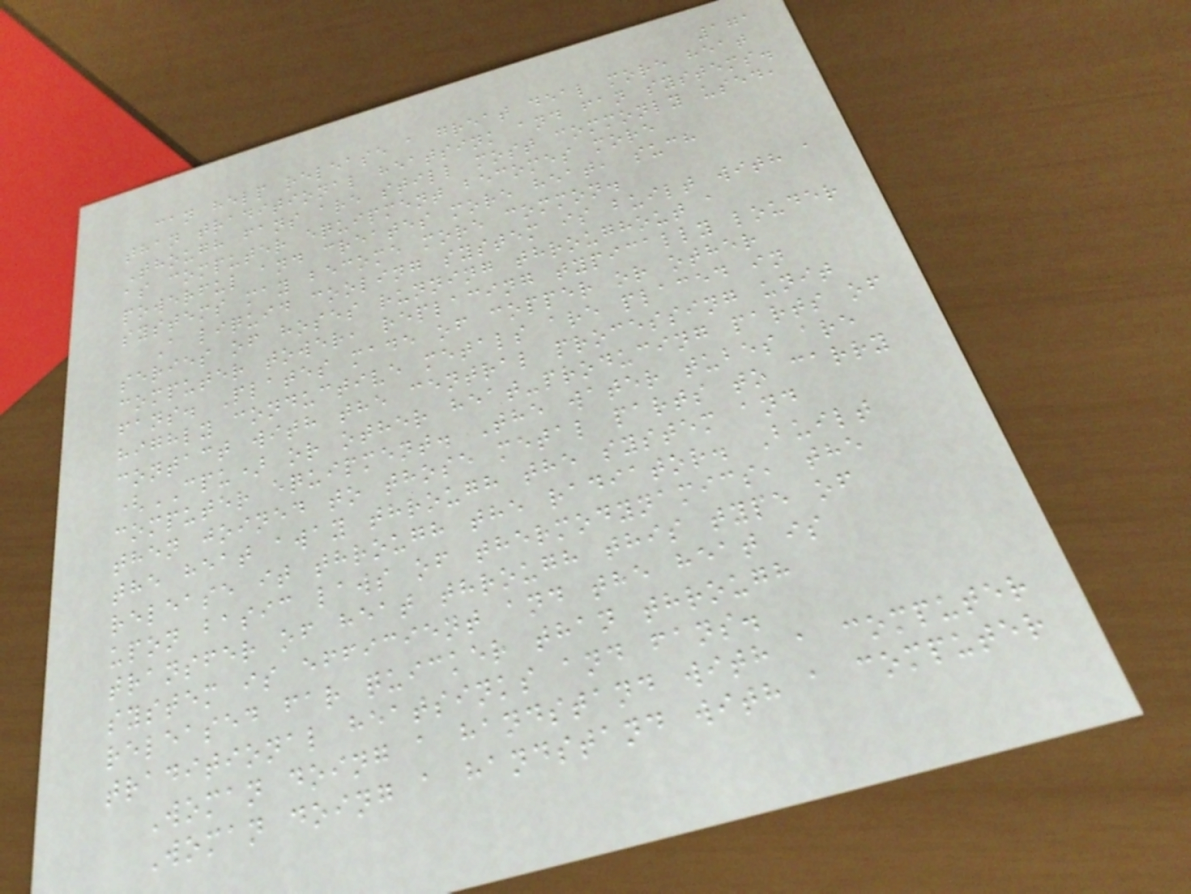171
can help release a great deal more heat
than traditional heatsink and fan systems.
Though fans are still most commonly used,
as computer equipment becomes more
powerful and creates more heat, such
systems may become more common.
A liquid cooling system is built with a
series of hoses running throughout a
computer tower, replacing typically louder
fans. Plates made of copper or other
highly conductive metals are placed in
contact with the central processing unit
(CPU) or other heat-producing parts of
computer equipment. The water tubes are
then joined to those metal parts to carry
the heat away through the system and
release it through the radiator. Built
upon basic laws of thermodynamics, the
transfer of heat through this type of
system is efficient and the heat is
released far quicker than through
traditional heatsinks and fans.
Woman doing a handstand with a computer
Woman doing a handstand with a computer
